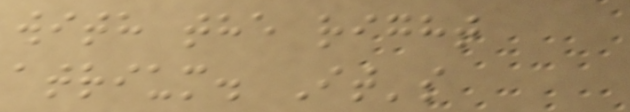with the right
atrium. It's
